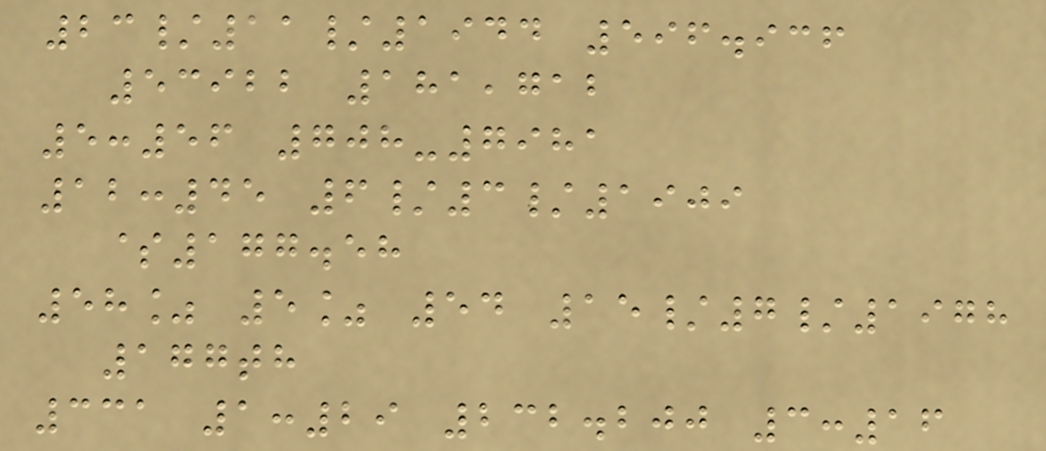23/11/1944 596.936
53922 181,712
5:56 708-7981
12:45 6/3/1909
$177.58
58% 5% 54 15/7/1978
177th
331 1:29 232.200 3:16
